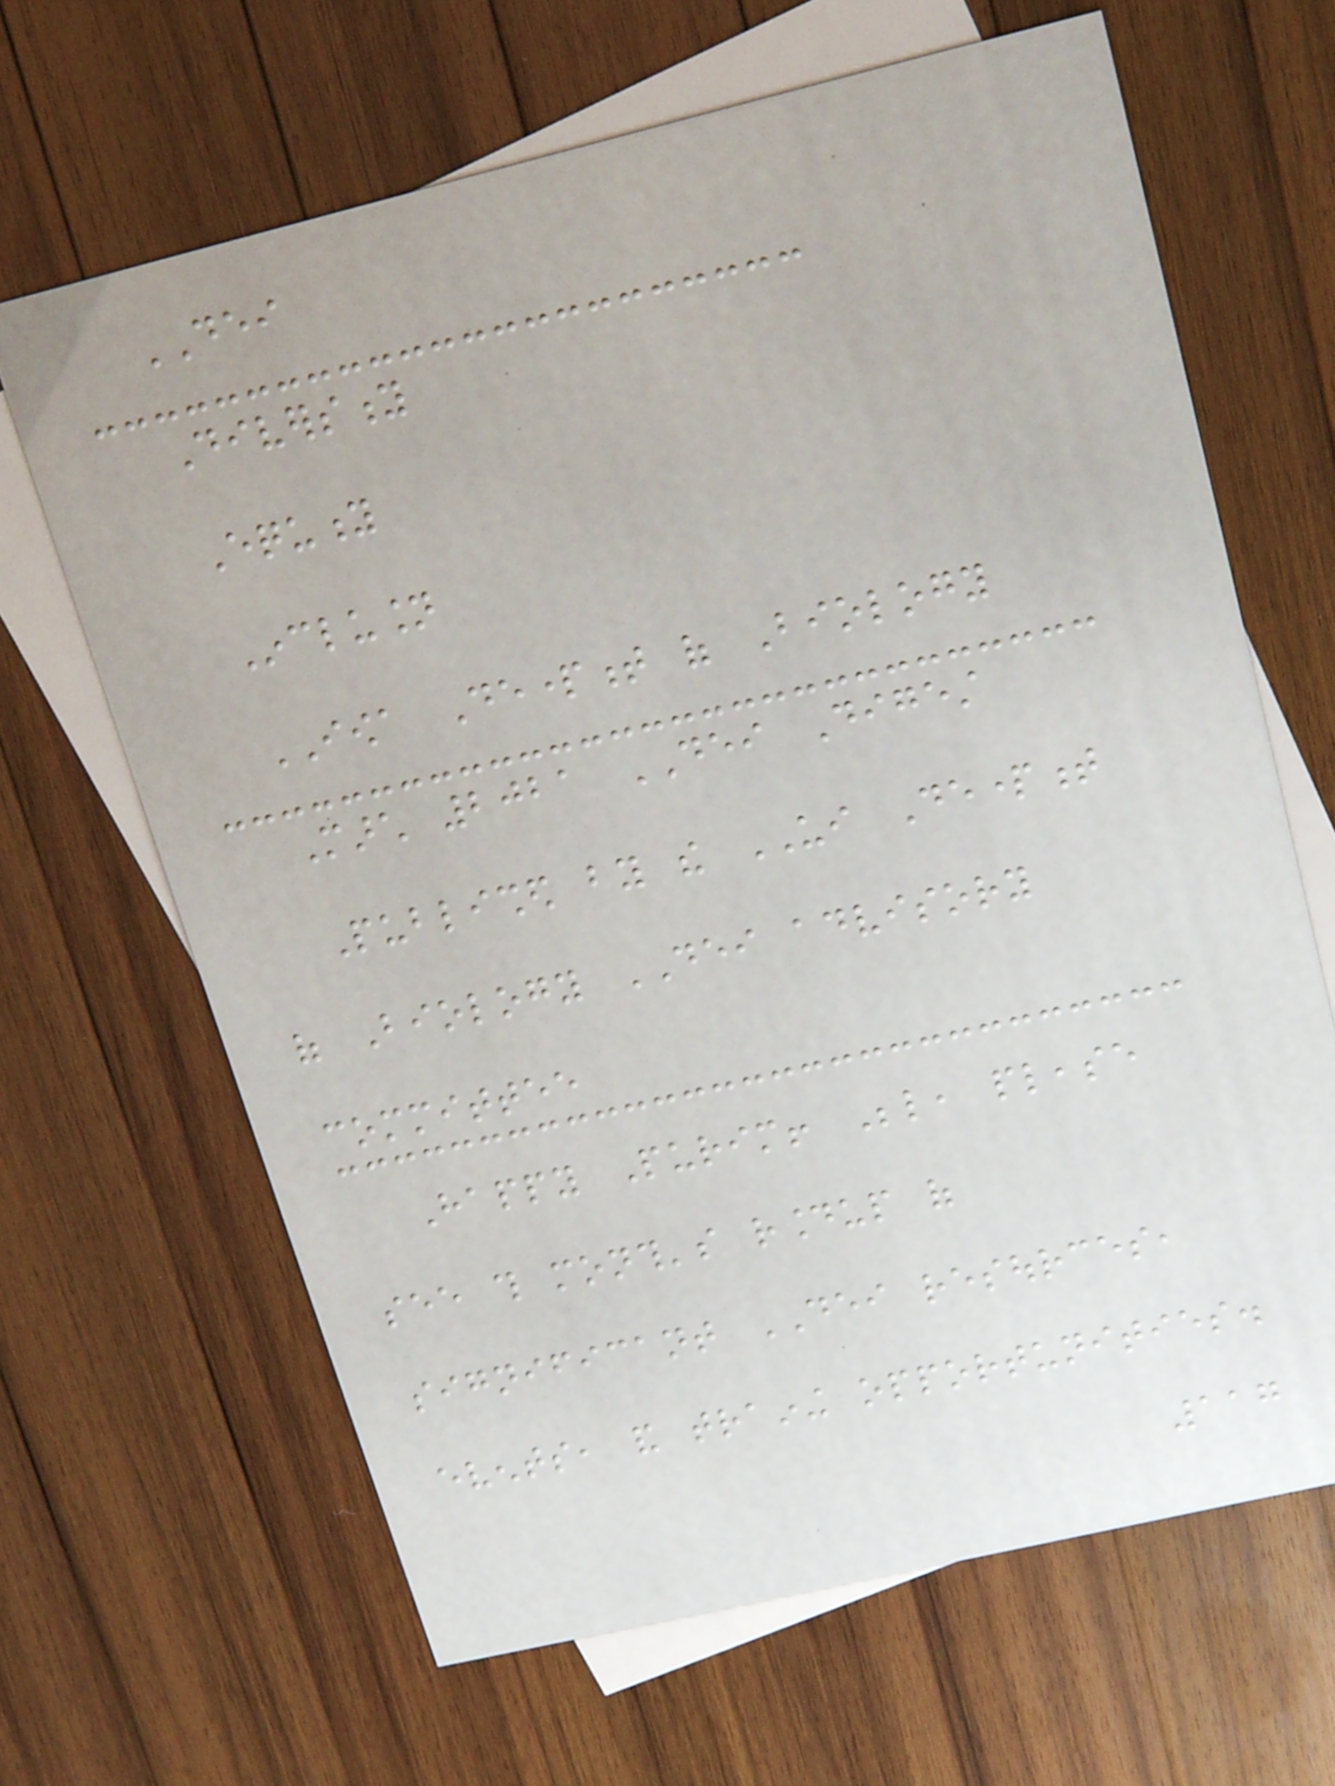DEI
Diversity
Equity
Inclusion
IOWA Department of Biology
March 2021 DEI Digest
Published by the UI Department
of Biology DEI advisory
committee
Happy Purim! Below, please
see this month's roundup of
significant DEI resources,
events, and training opportunities.
117
